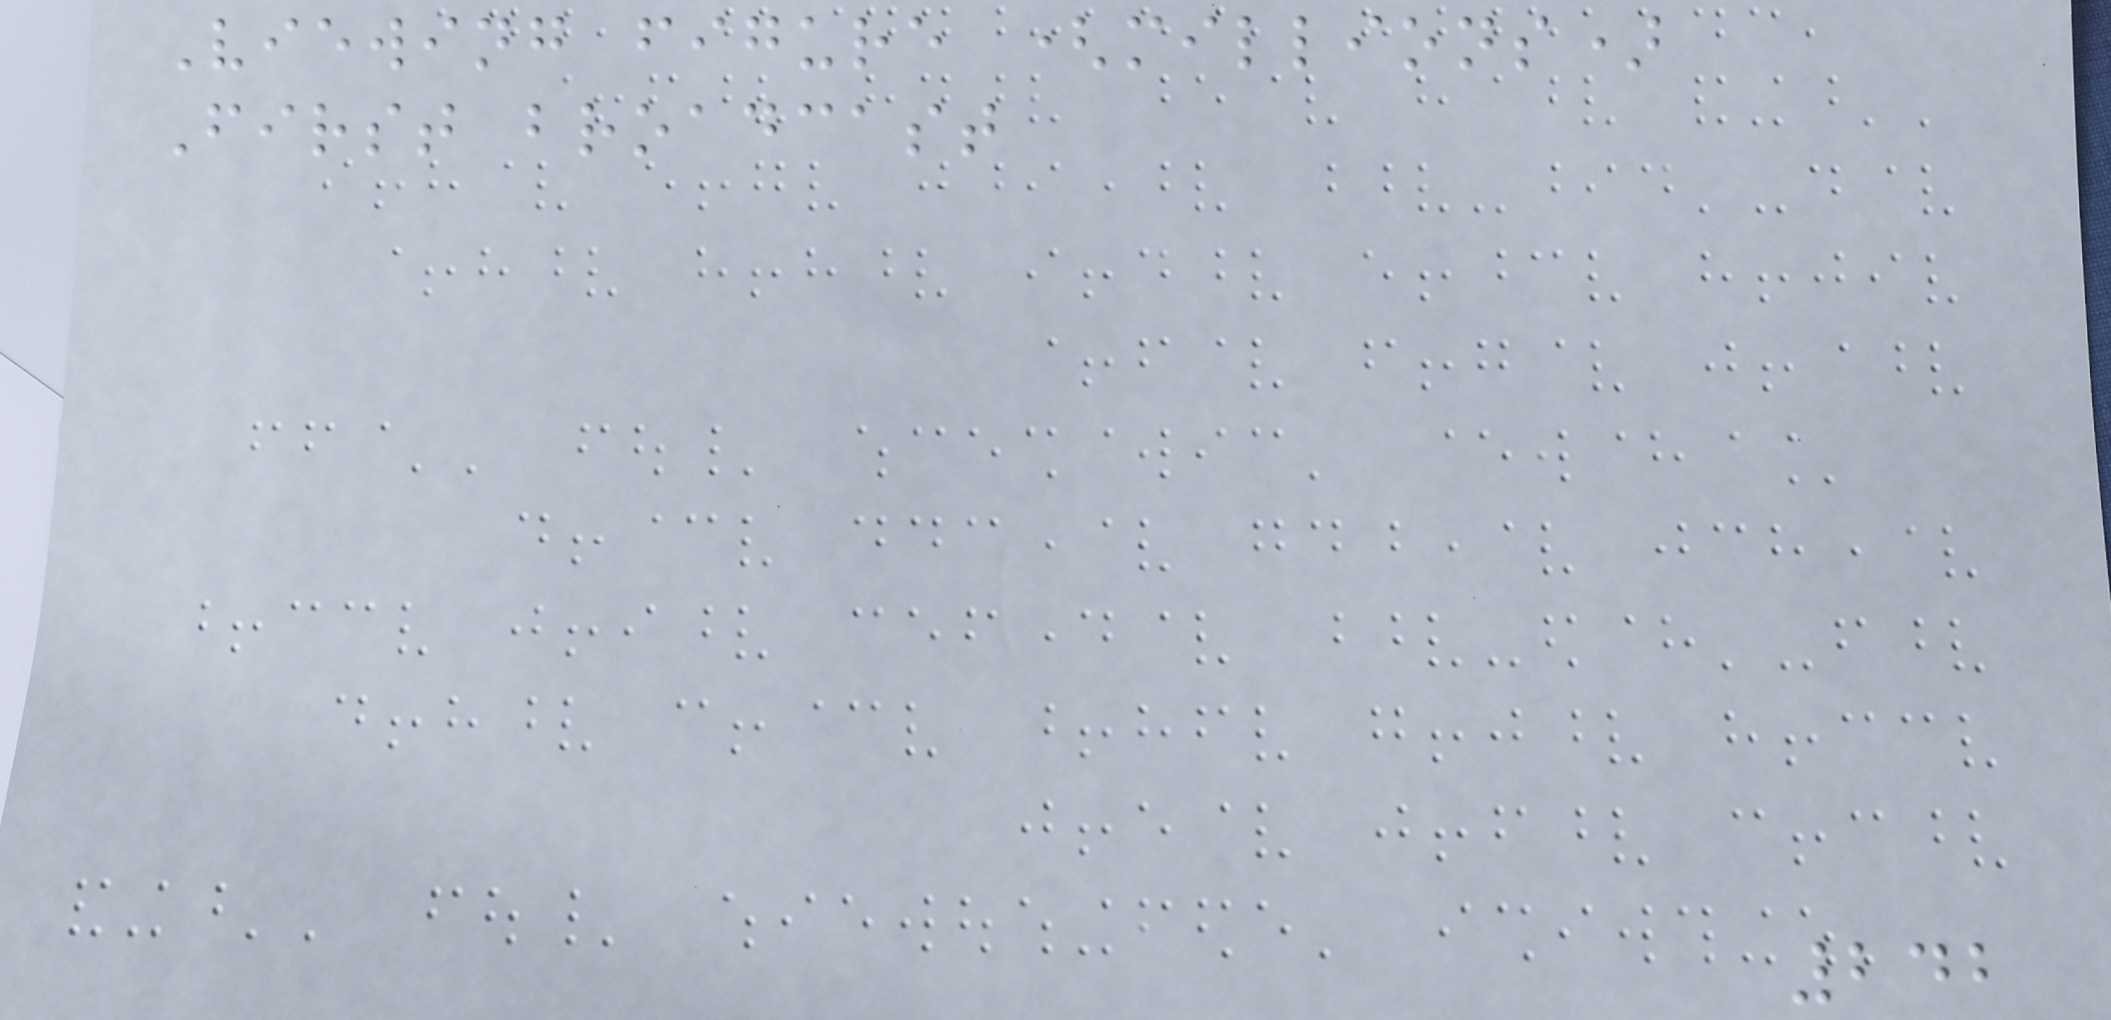Viewing figure (millions)
First broadcast
242
